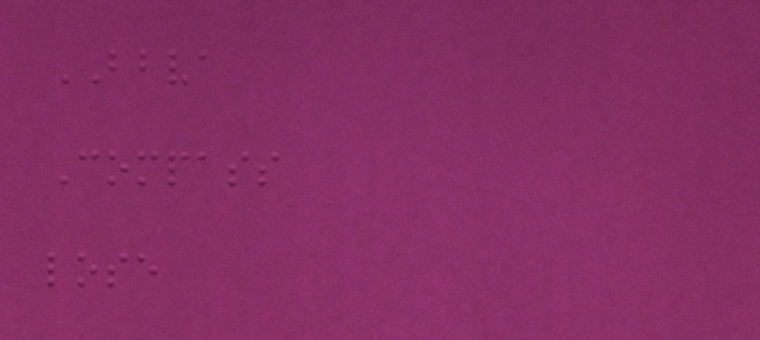BBVA
Compass
lose
